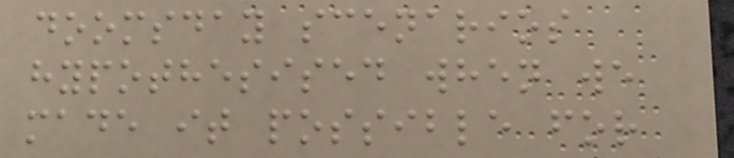doomsday scenarios
hypothesised when we
made it possible for
